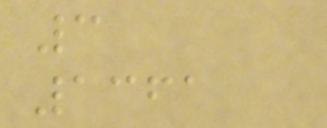3
1361
